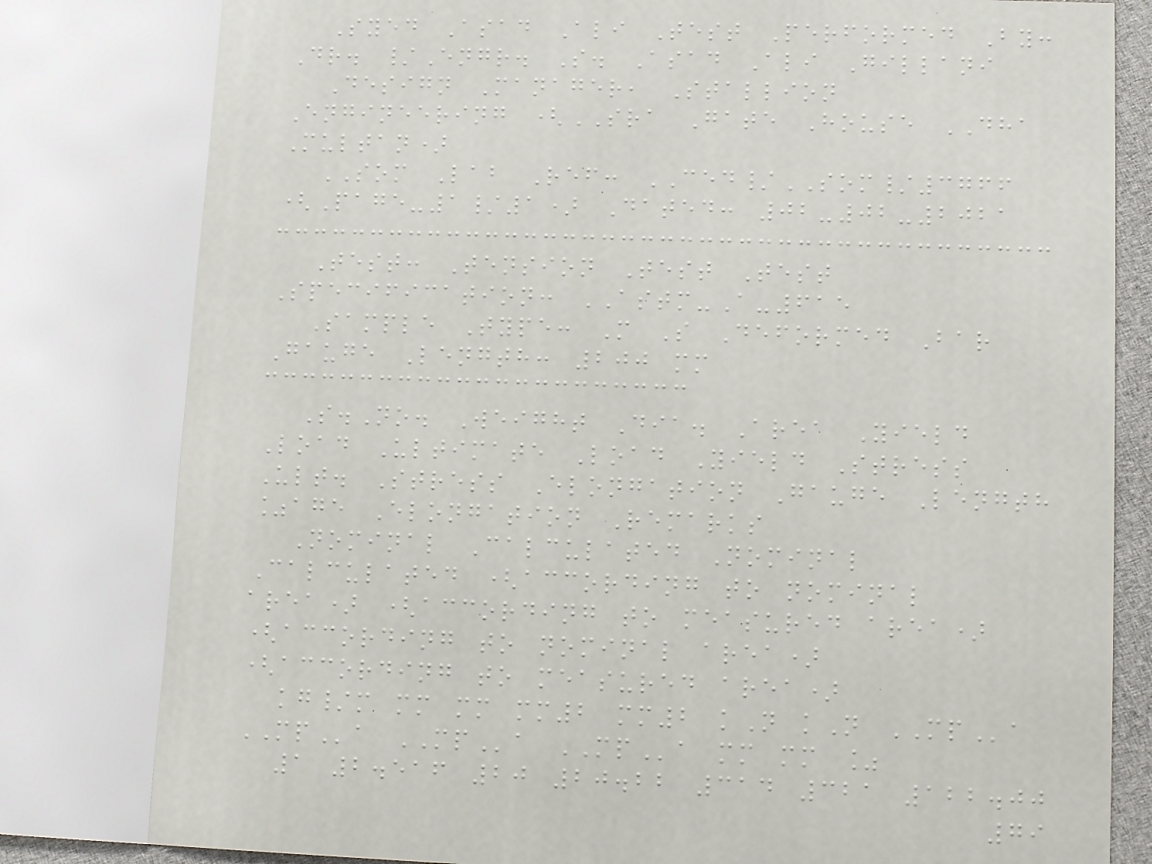Syed Asad Ali Test Performed By:
Dr. /Engr. S. Asad Ali Gillani
Design Manager, Stallion
Engineering (SRA Gate House DHA
Multan)
SOM Lab Ref: CED/SOM/3766
(Page-1/1) Dated: 02-02-2021
Test: Tension Test Test
Specification: ASTM-A-615
Sample Type: M S Deformed Bar
Gauge Length: 200 mm
S.No. Weight Dia. Area Yield
Load Ultimate Load Yield Stress
Ult. Stress Elongation Gauge Length
%age Elongation Remarks
Nominal Calculated Nominal
Calculated (according to nominal
area) (according to measured area)
(according to nominal area)
(according to measured area)
kg/m mm mm mm2 mm2 kN kN MPa
MPa MPa MPa mm mm %
1 2.516 20 20.22 314 321 122.00
79
